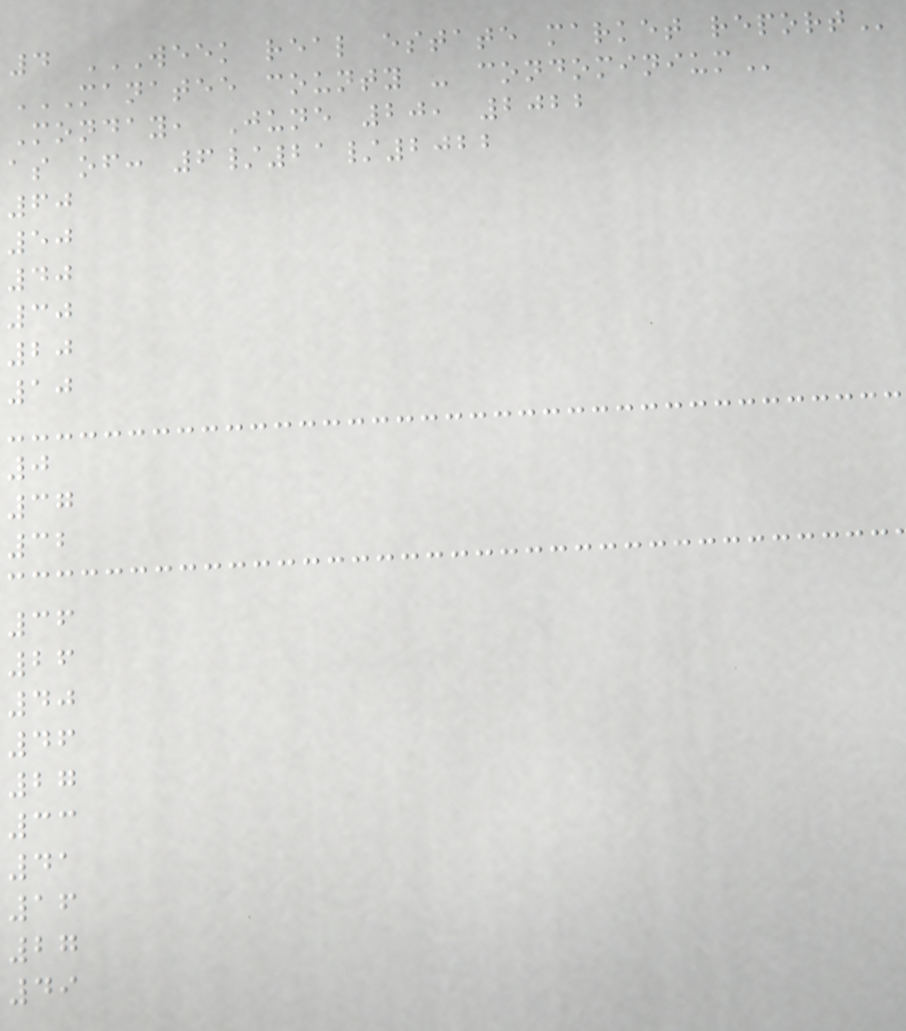4 WEEK REAL ESTATE MARKET REPORT
MANATEE COUNTY - CONDOMINIUM
Monday, June 20, 2022
as of: 6/21/2022
60
50
40
30
20
10
0
37
32
36
26
40
46
27
33
41
16
27
49
